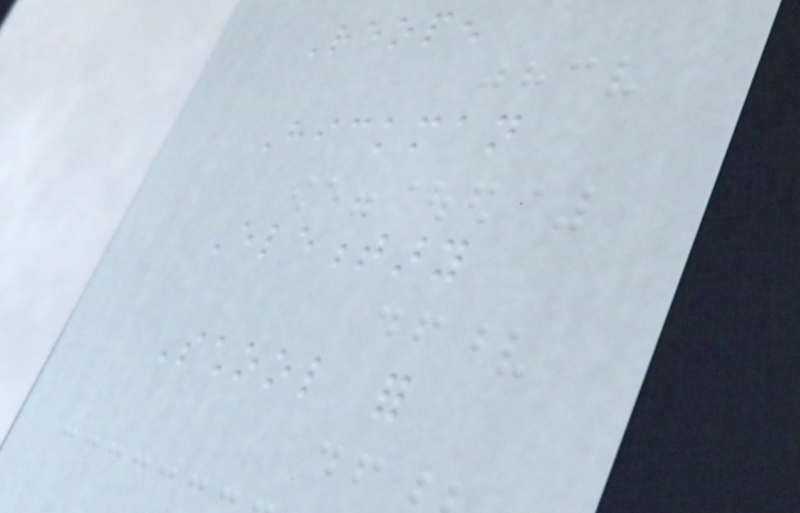Reopen
Hickman
Elementary
School for
